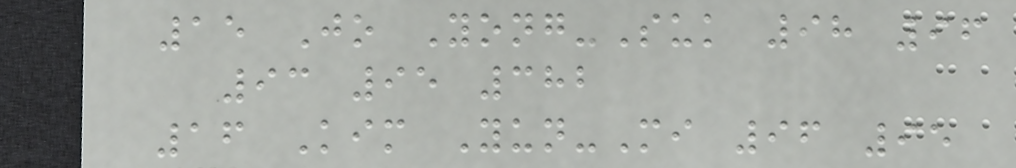15 Jo Yong-Suk 98 96
93 95 382
16 Kim Yun-Mi 96 95
